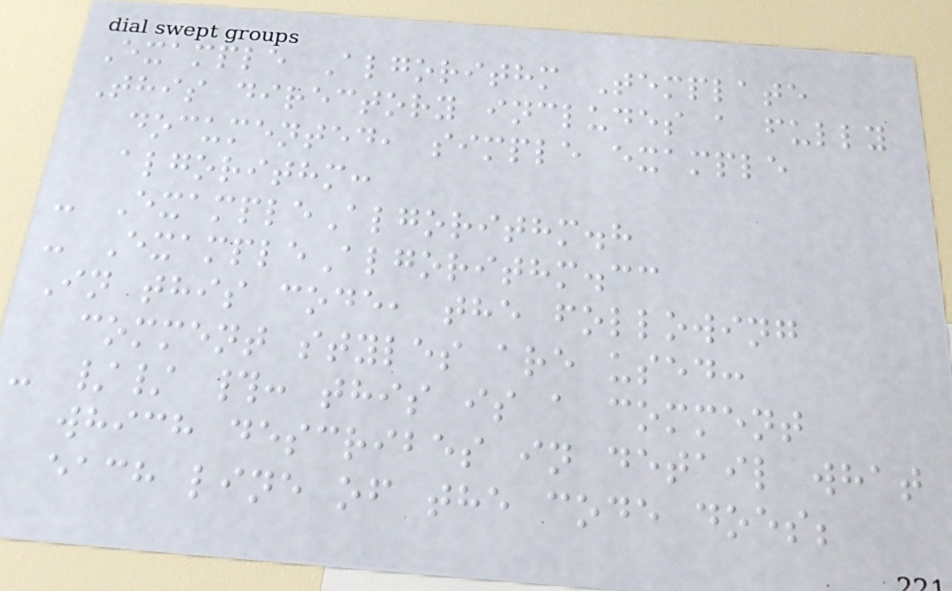Example Algorithm Template
This directory includes a fully
documented, simple example
algorithm:
- ExampleAlgorithm.h
- ExampleAlgorithm.cc
In this code, the following
comment styles are used:
- // #: this is a comment
which describes in detail what
each line of the code does;
